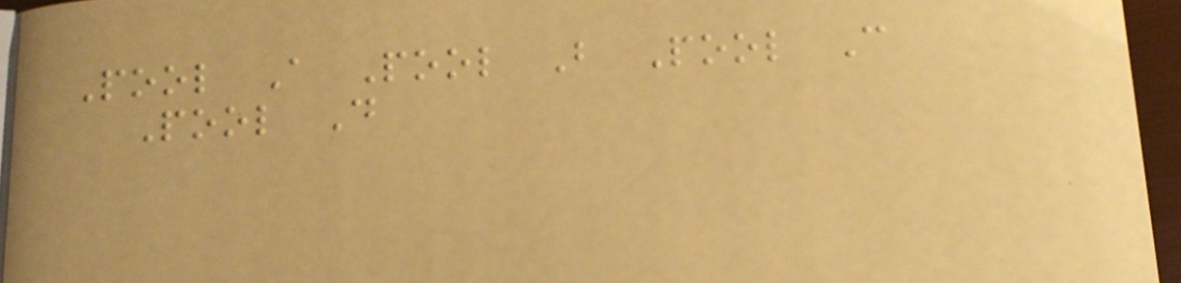Pool A Pool B Pool C
Pool D
